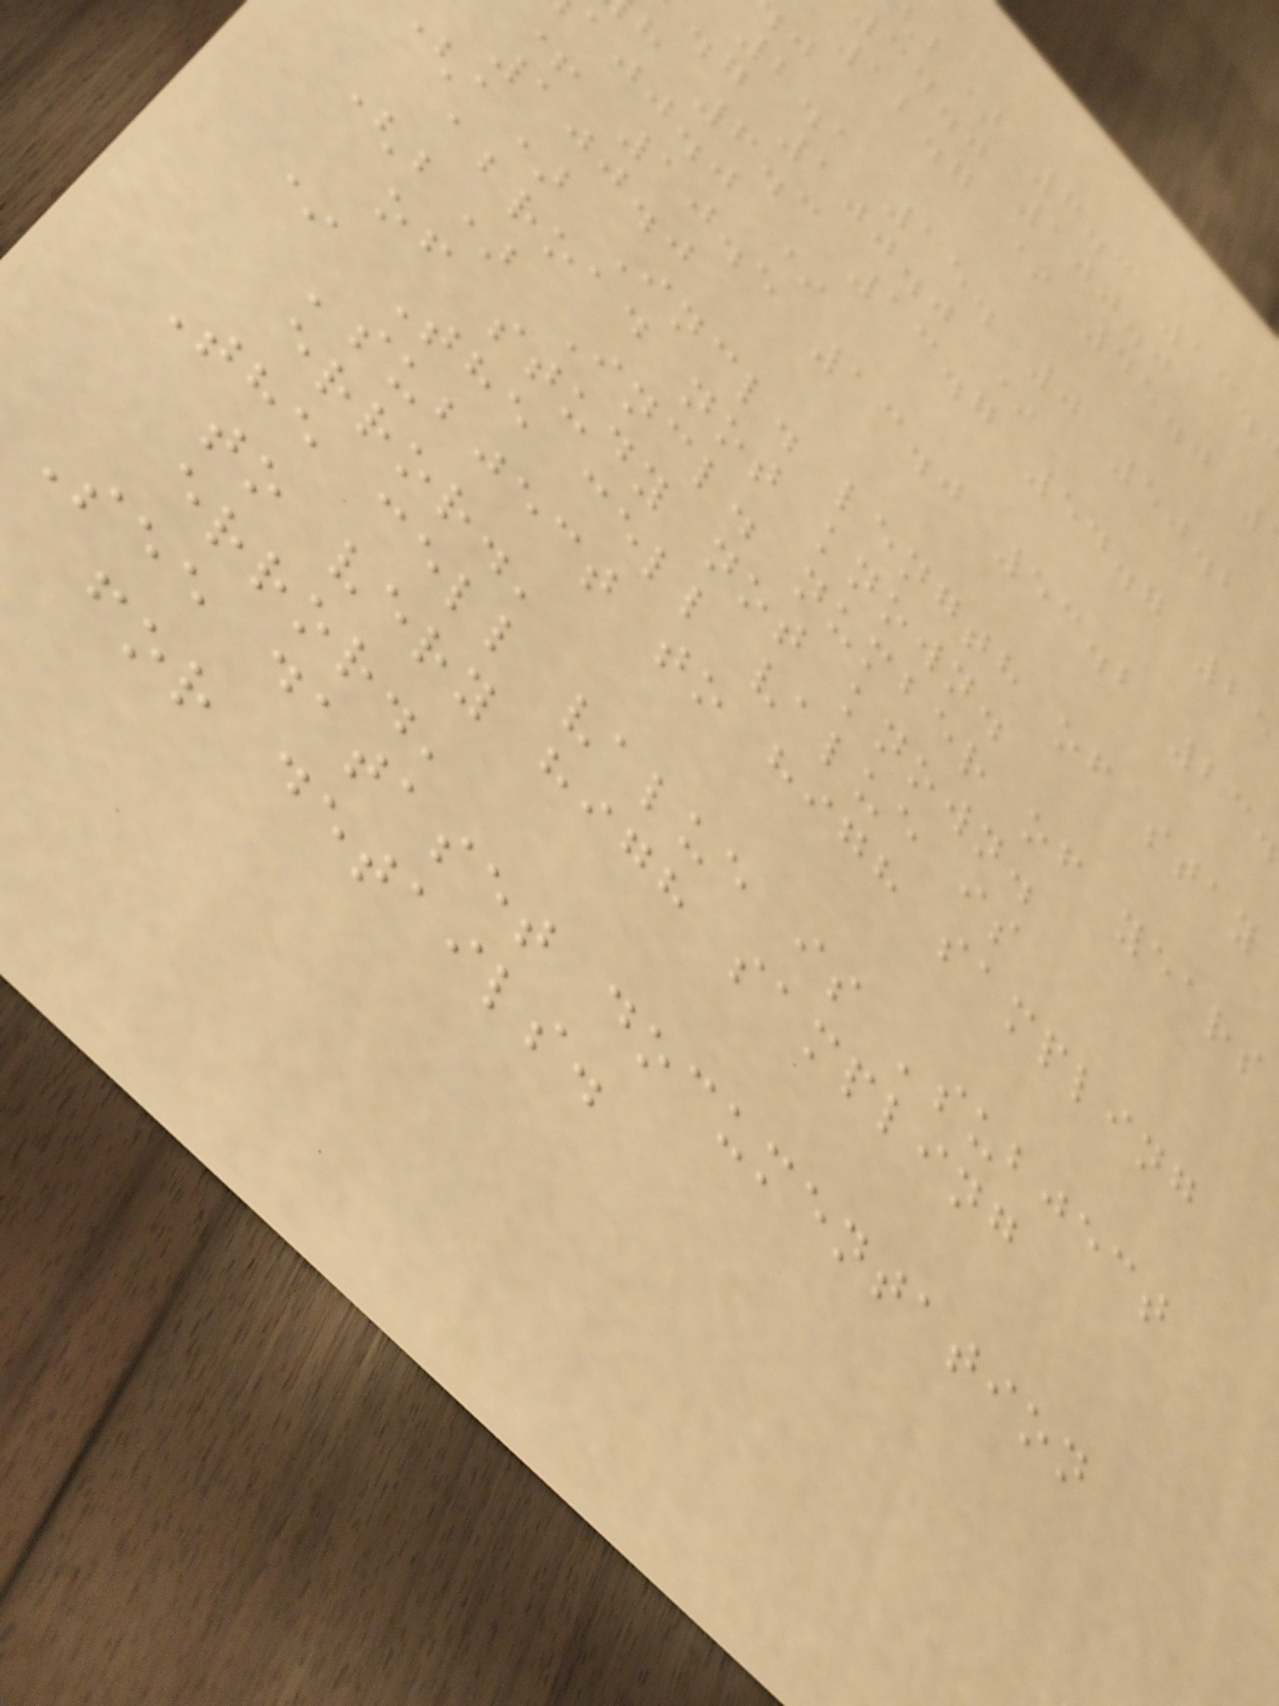b) 6.3 13.
cd.j 100.0
12.7 * 45.0
2.1 15. 0 50.2
.g 100.0 *
h 6.3 13.7 54.7 25
ajj.j *
+ 10.5 13.0 53.2 23
100.0
a) Incl. length of stay
abroad not known.
(b) Incl. number of years
of study not known.
* The cell value is
'subject to high sampling
error.'
The cell value is 'subject
to very high sampling
error.'
See dataset documentation
for details.
